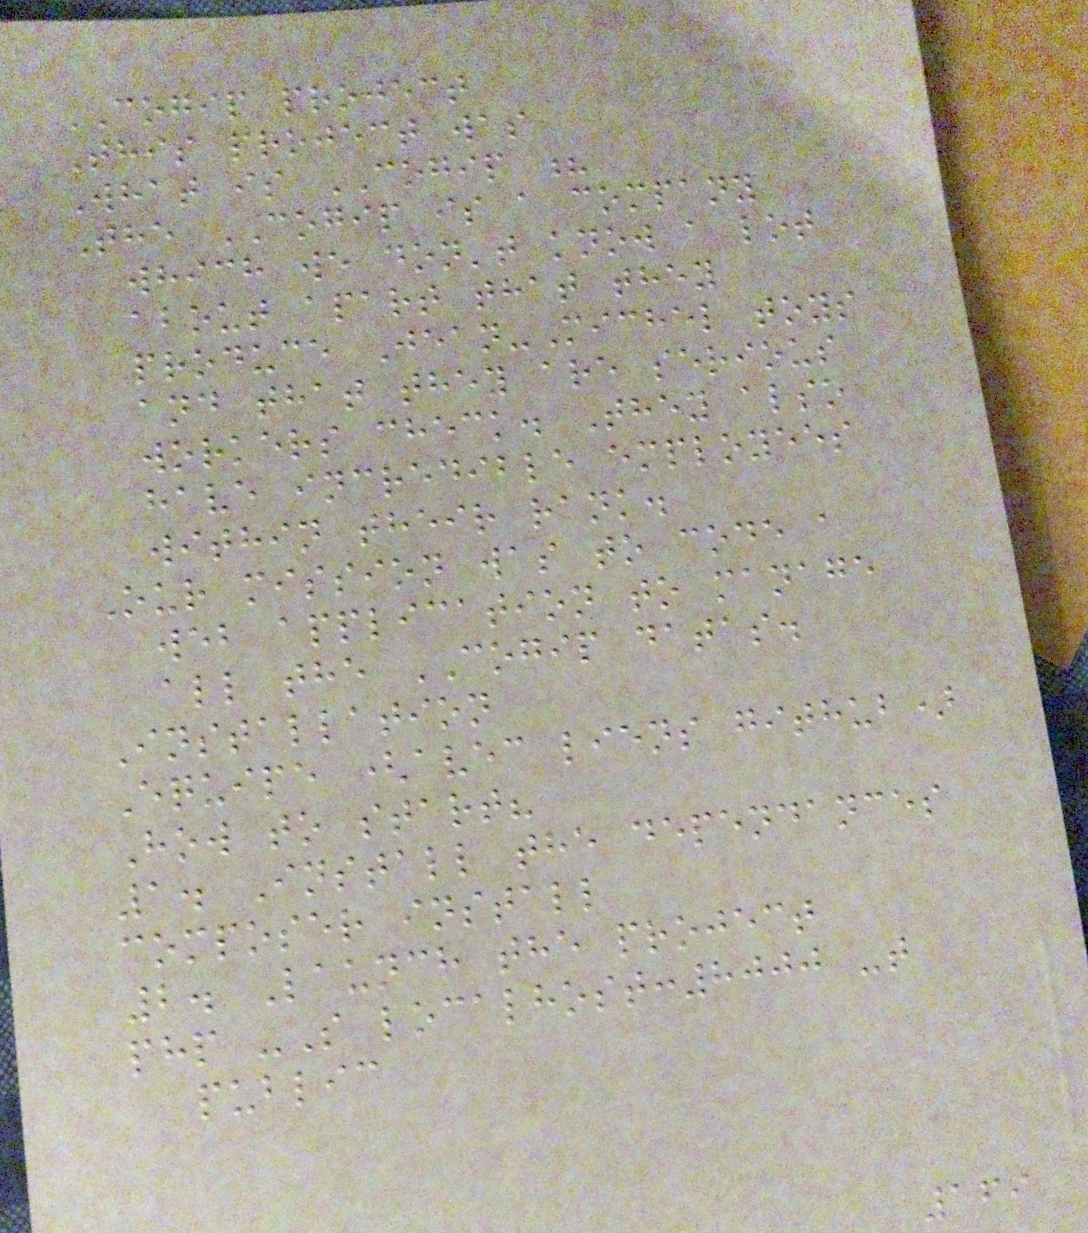COGIP project
This project was
What is COGIP ?
The COGIP is a company
which we don't know a lot
about apart that they
produce Jean-Michel toys
and that they are serious
workers check. They also
have incredible employees
within their rank.
Our mission was to code a
web application to manage
all the COGIP datas.
Installation
Equipe (avec liens github)
How to start?
1. Install the dependances
composer install
2. Launch the project
php -S localhost:8000 -t
public
169
